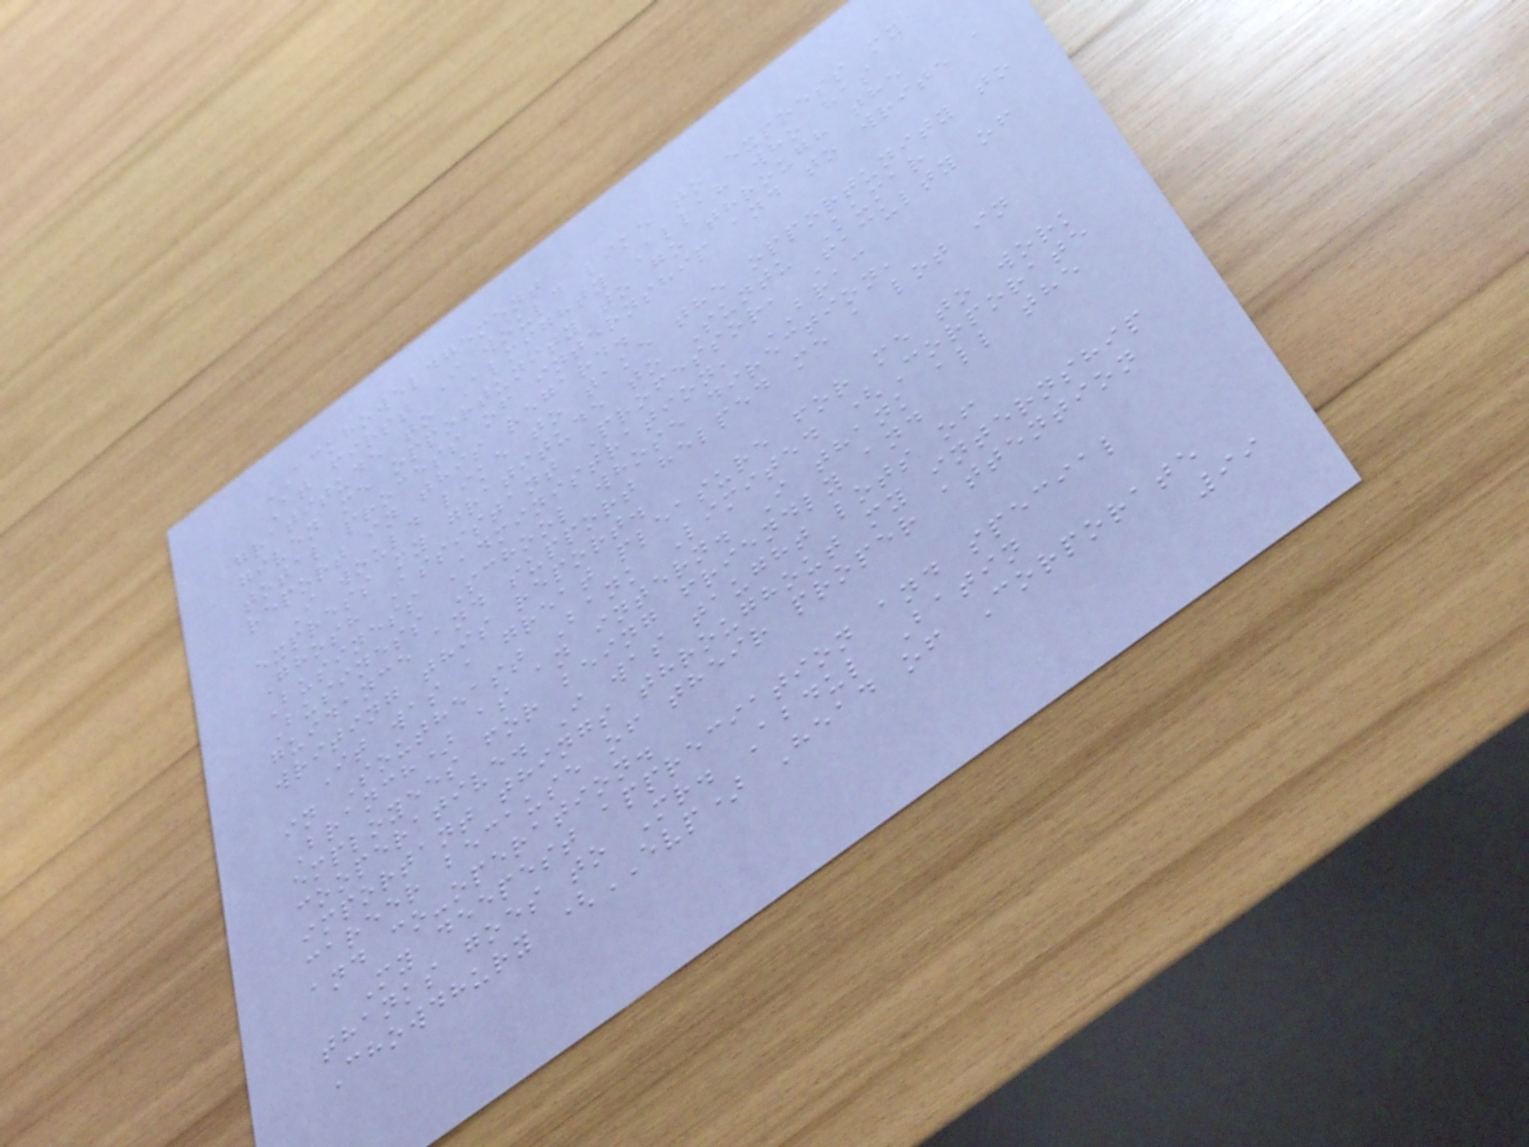ACKHOWELDGEMENT
At first I would like to express my
gratitude to Almighty Allah who has
given me opportunity to go through the
total process of internship and to write a
report in this regard.
I would like to take the opportunity to
express my gratitude to Suntu Kumar
Ghosh Assistant Professor, Faculty of
Business Administration, BRAC
Business School whose direction,
guidance and support helped me a lot in
writing this report.
It was a great pleasure for me to work
in Southeast Bank Limited (Corporate
Branch) as an intern. I thank all the
employees for being friendly and
cooperative. I was taught lots of
important things throughout my internship
career because of their proper attention
and co-operation.
My deepest appreciation and special
thanks goes to Mr. Abdul Batin
Chowdhury (EVP) Head of Corporate
99
